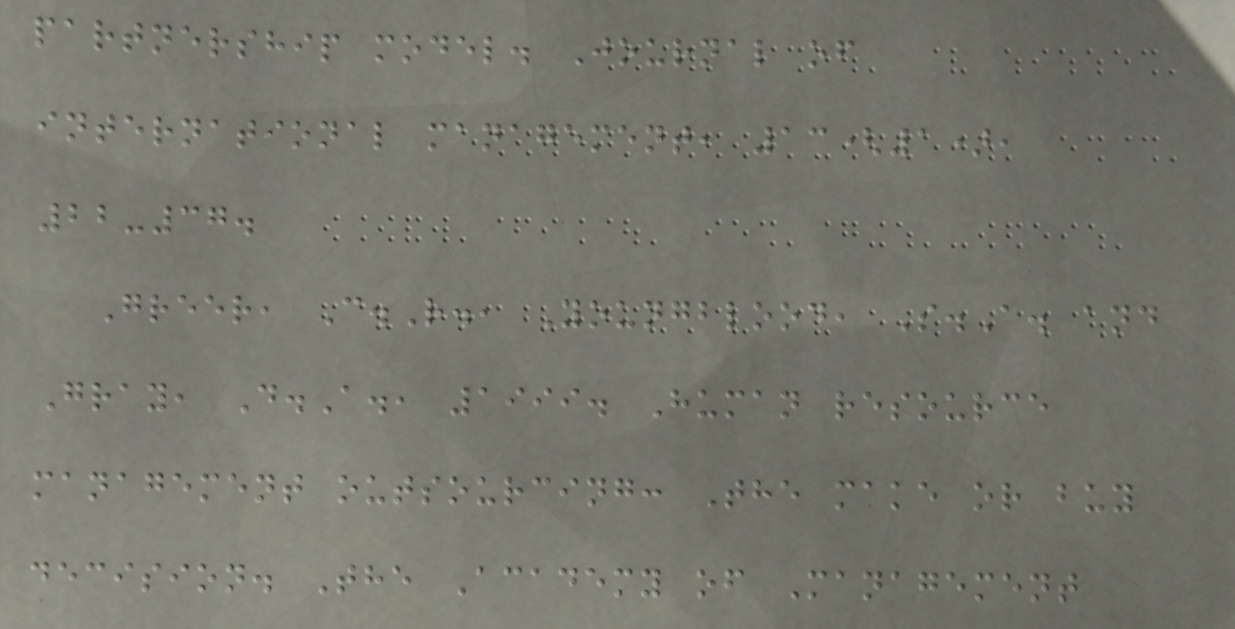partnership model. Journal of
international management, 13(1),
22-37.
Greer, C.R., Youngblood, S.A. and
Gray, D.A., 1999. Human resource
management outsourcing: The make or buy
decision. The Academy of Management
